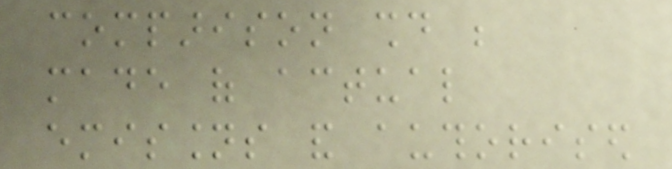comparison should be
made of actual
emissions and authorised
